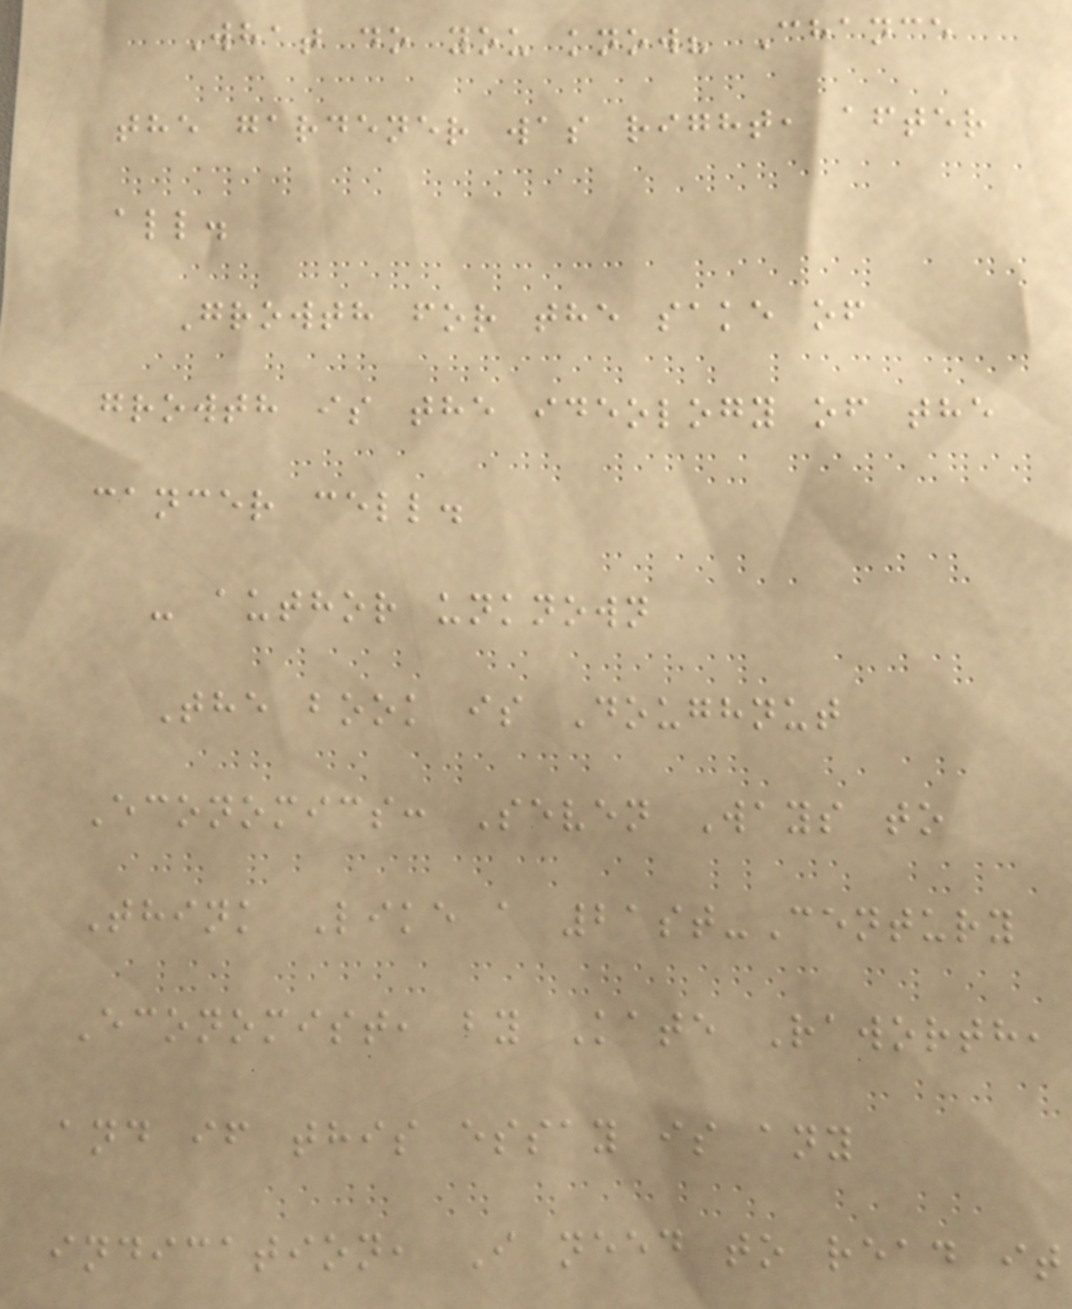What do you know? Chance
the gardener was right, after
all.
Growth for the sake of
growth is the ideology of the
cancer cell.
- author unknown
The book is Doughnut
Economics: Seven Ways to
Think Like a 21st-Century
Economist, by Kate Raworth,
and if this essay is any
indication, I need to read it
